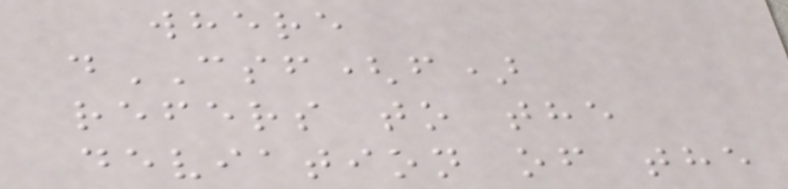where
dCSF(f)
refers to the
deviation of the
